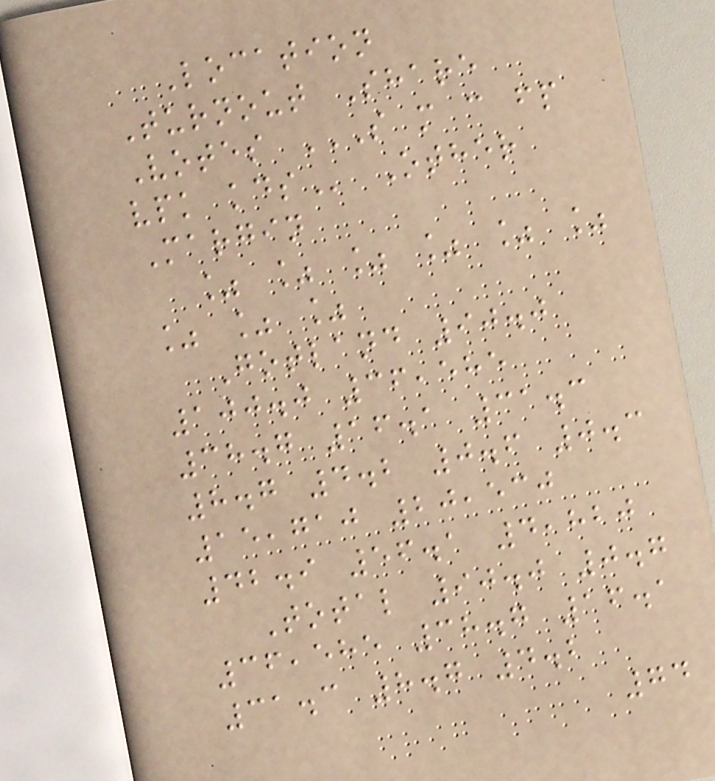Location
Turnout Share
Votes S M C FP
VPK KDS Other
Margin
% % % % % %
% % %
Gotland 90.0
100.0 36,585
38.7 16.1 31.3
8.7 4.2 0.6 0.3
15,710 20,530
42.9 56.1 4,820
Total 90.0 0.7
36,585 38.7 16.1
31.3 8.7 4.2
74
